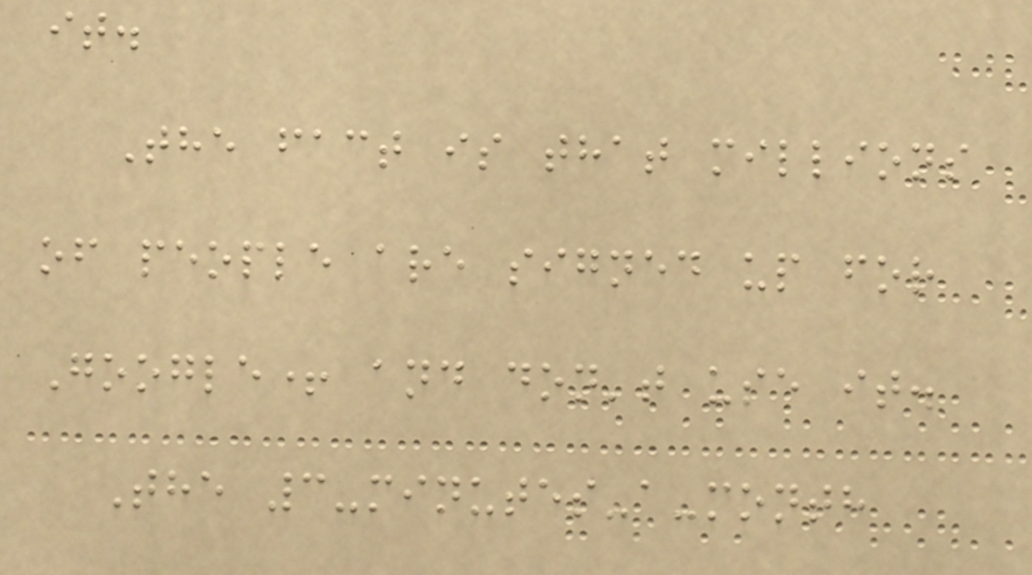it.
The fact is that millions
of people are signed up for
Google+ and don't use it.
The 3-minutes-a-month
